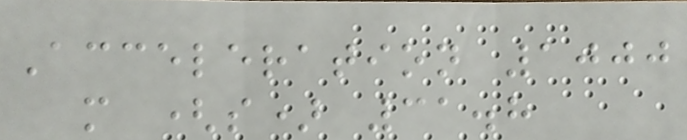Acceleration 1000
m (s) 31.8
